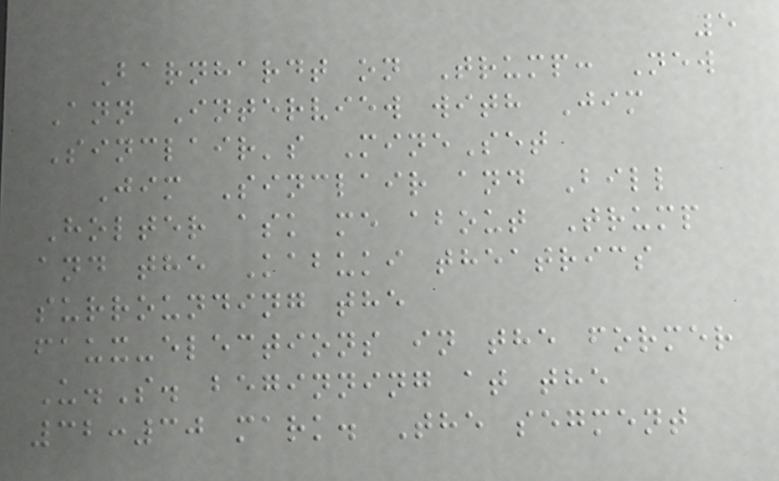5
Barnhardt on Trump: New
Ann Interview with Jim
Sinclair's MineSet
Jim Sinclair and Bill
Holter ask me about Trump
and the Kabuki theatrics
surrounding the
faux-elections in the former
U.S. beginning at the
32:30 mark. The segment
